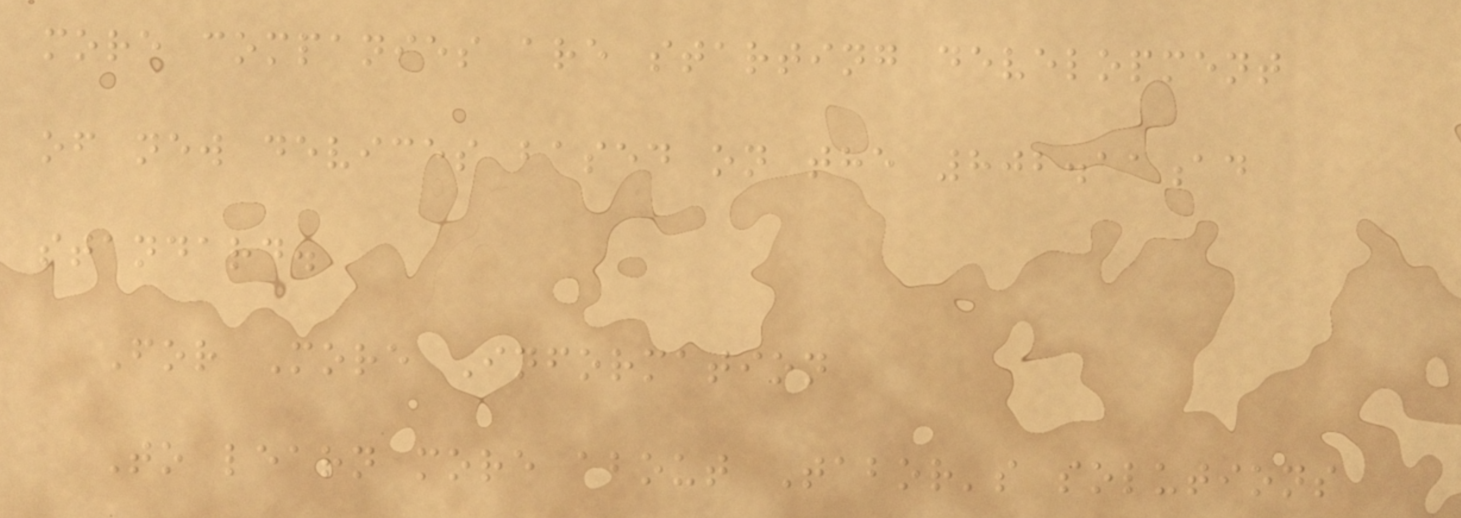more companies are starting development
of new devices based on the 802.11ad
standard.
For More Information
To learn more about Tabor's solutions
